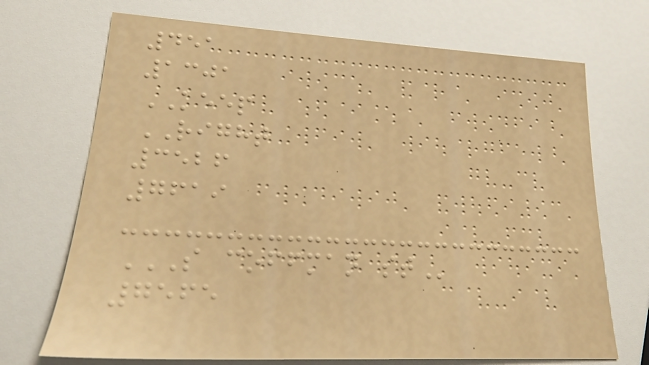451
1301
KEEP
RIGHT
3526
7619
S COFFMAN ST
7565
